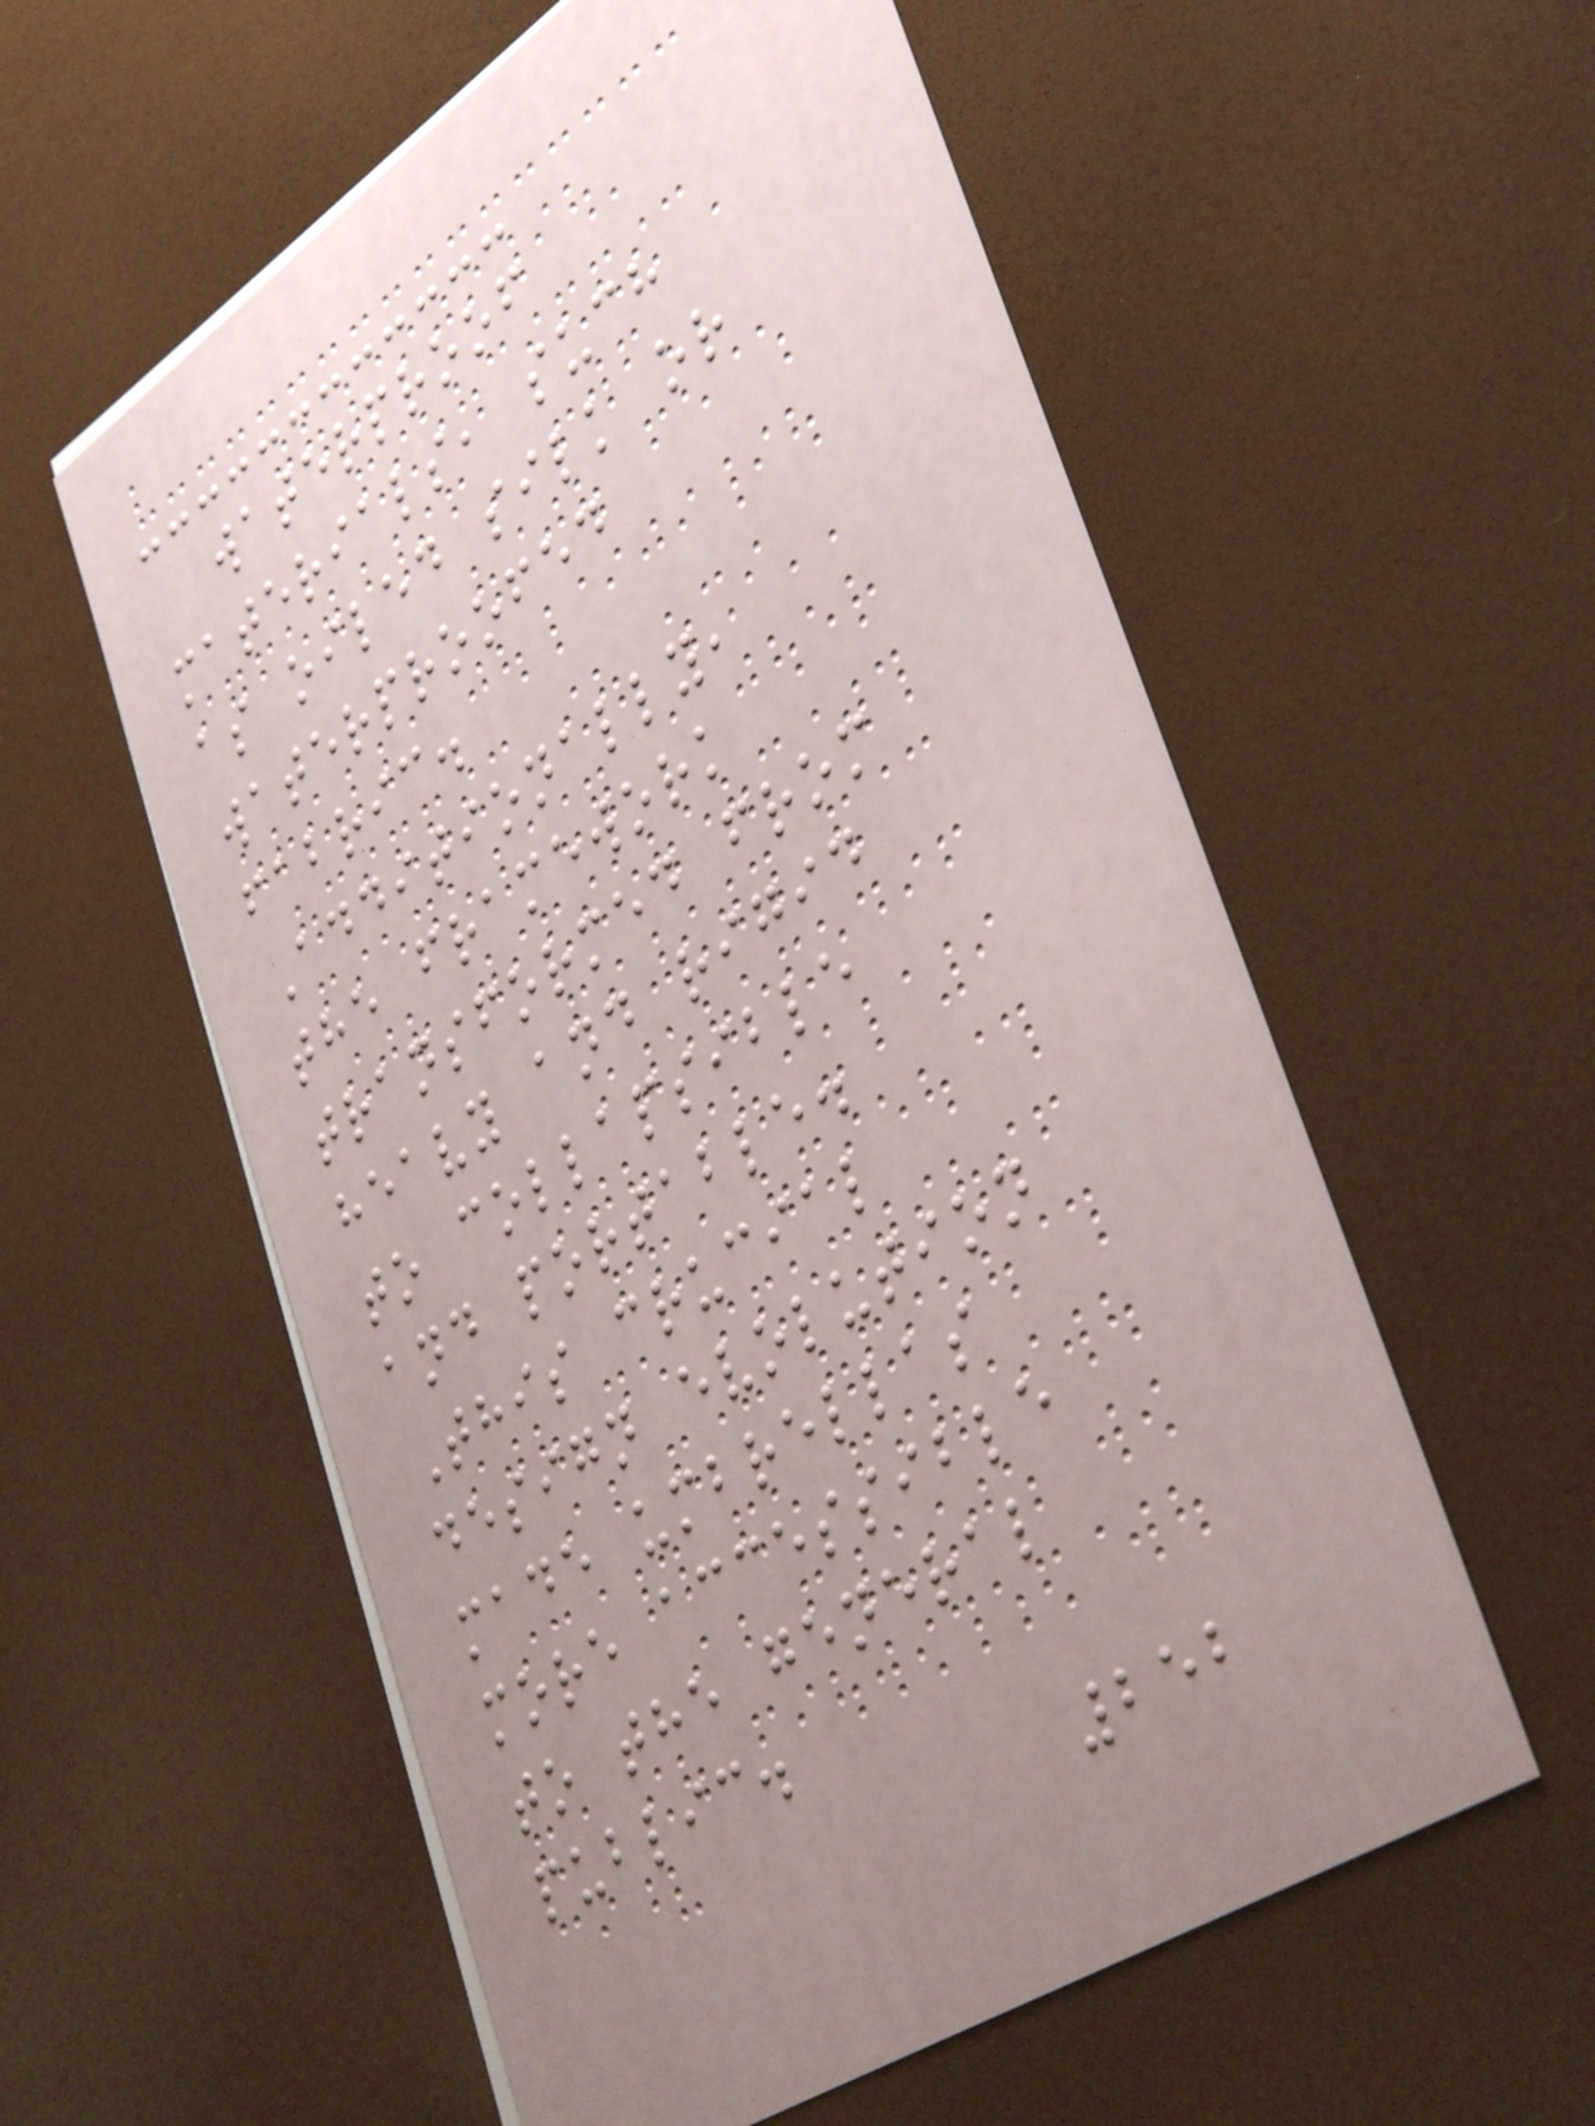waterproof
materials, such
as oiled silk or
waterproofed
fabric.
Additionally,
the framework
transformed from
heavy and rigid
to collapsible
and portable.
This crucial
design evolution
made umbrellas
more accessible
to the general
public.
252
